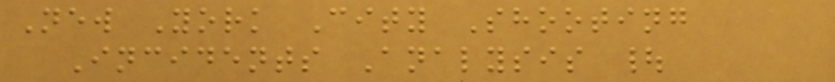New York City Shooting
Incidents Analysis |
